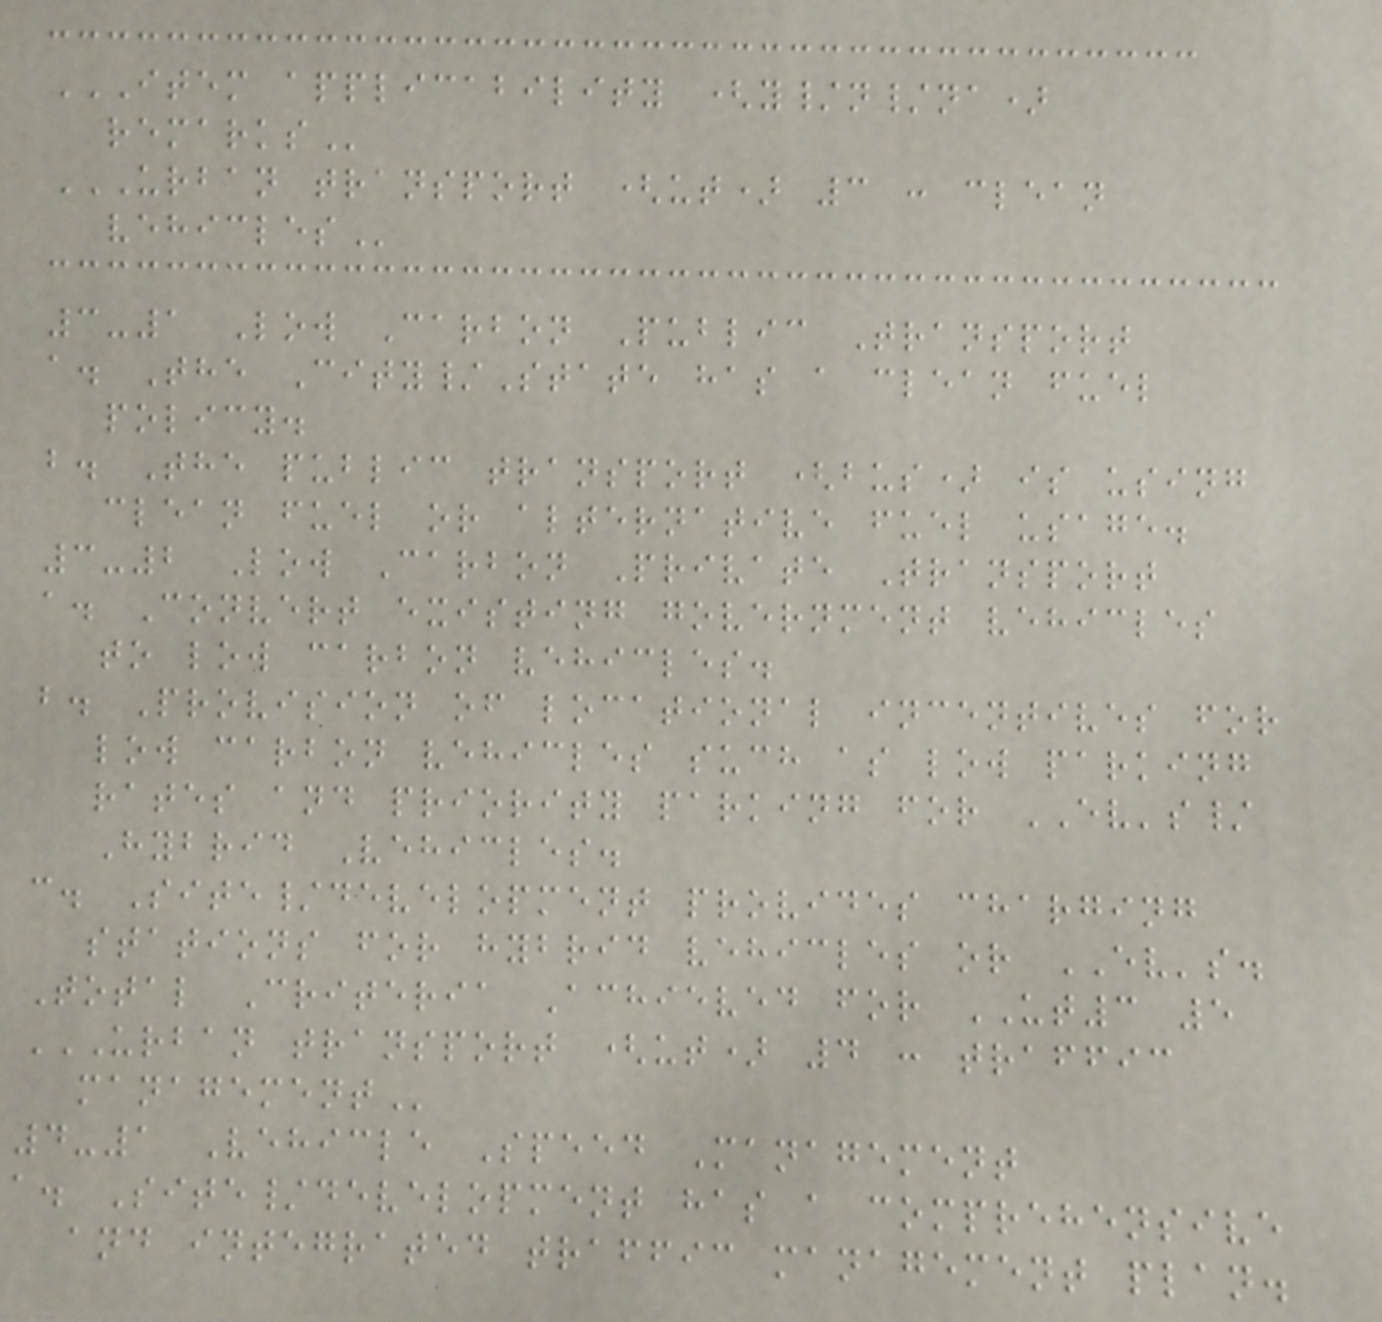ITEM APPLICABILITY (Y/N/NA)
REMARKS
URBAN TRANSPORT (UT) 3 : CLEAN
VEHICLES
3-1 Low Carbon Public Transport
a. The City/State has a clean fuel
policy.
b. The public transport (bus) is using
clean fuel or alternative fuel usage.
3-2 Low Carbon Private Transport
a. Convert existing government vehicles
to low carbon vehicles.
b. Provision of locational incentives for
low carbon vehicles such as low parking
rates and priority parking for EV's/
Hybrid Vehicles.
c. Site/development provides charging
stations for hybrid vehicles or EV's.
Total Criteria Achieved for UT3 5
URBAN TRANSPORT (UT) 4 : TRAFFIC
MANAGEMENT
4-1 Vehicle Speed Management
a. Site/development has a comprehensive
and integrated traffic management plan.
